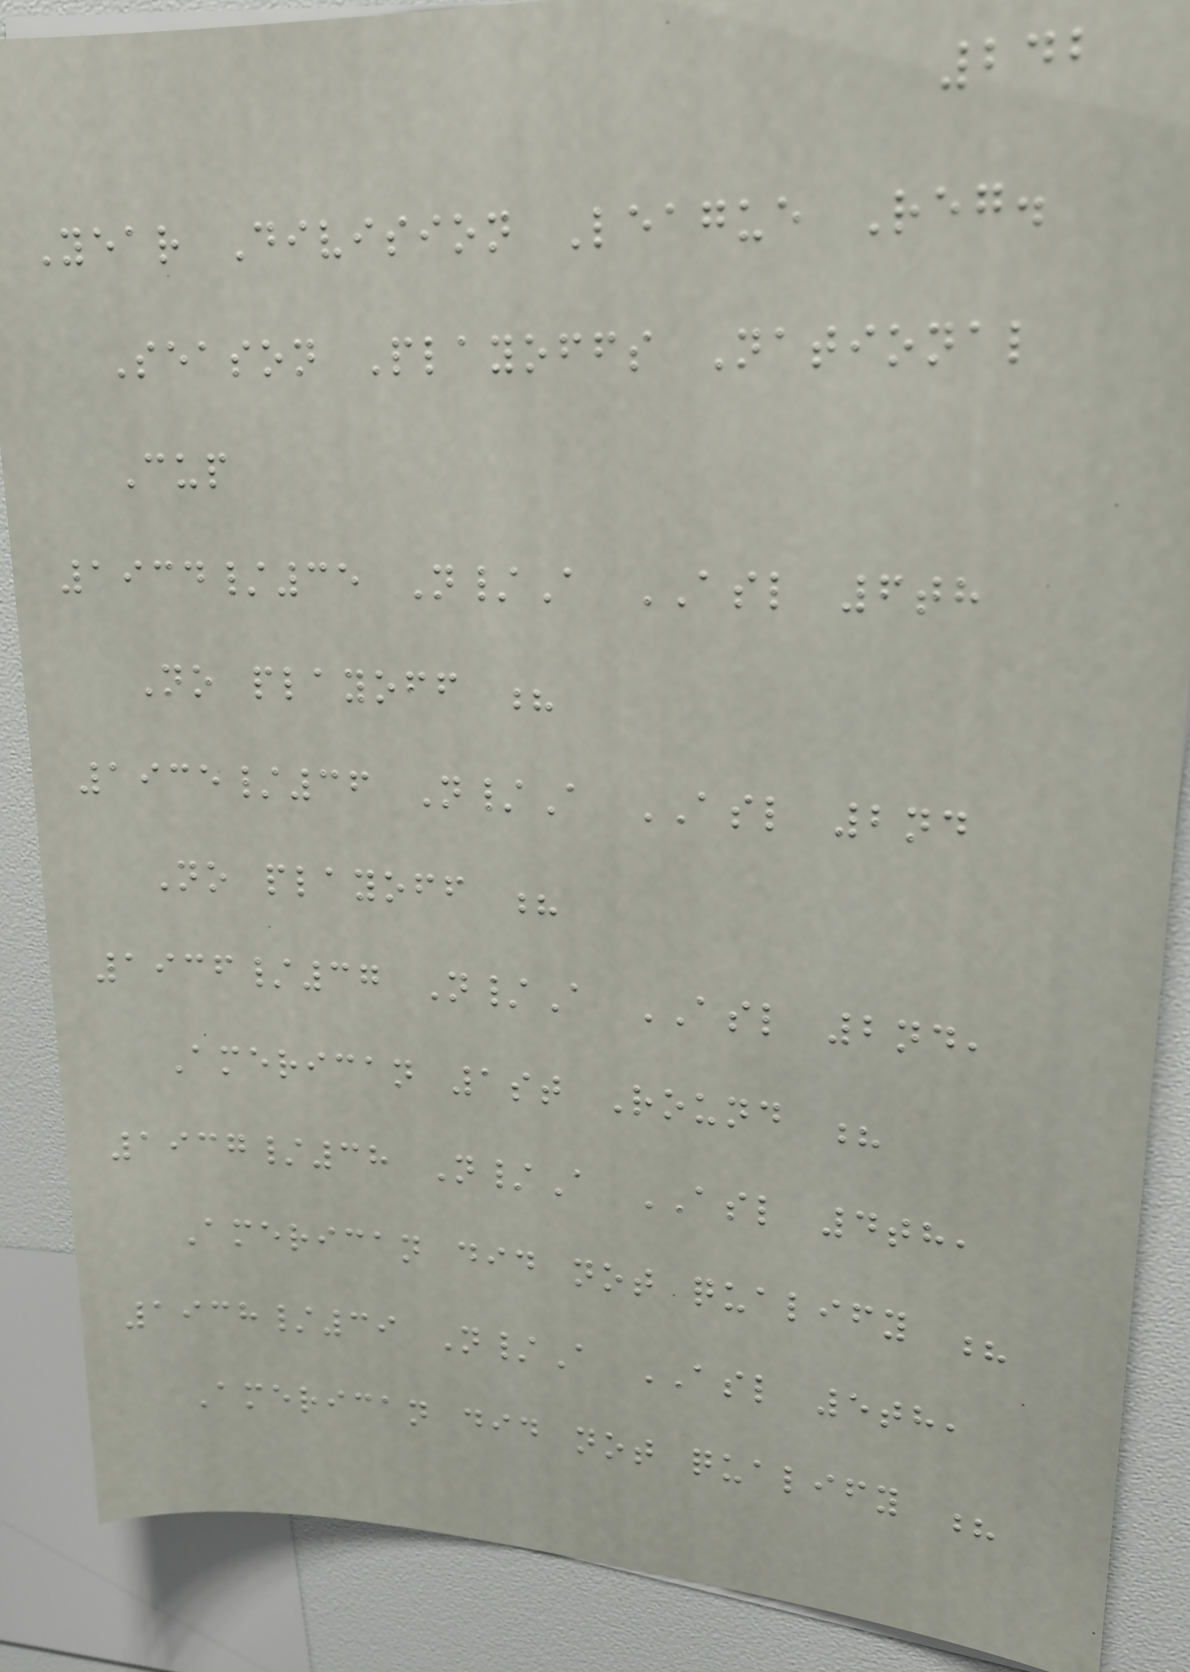242
Year Division League Reg.
Season Playoffs National
Cup
1934/35 N/A ASL 6th
No playoff ?
1935/36 N/A ASL 2nd
No playoff ?
1936/37 N/A ASL 2nd,
American 1st Round ?
1937/38 N/A ASL 4th,
American did not qualify ?
1938/39 N/A ASL 5th,
American did not qualify ?
